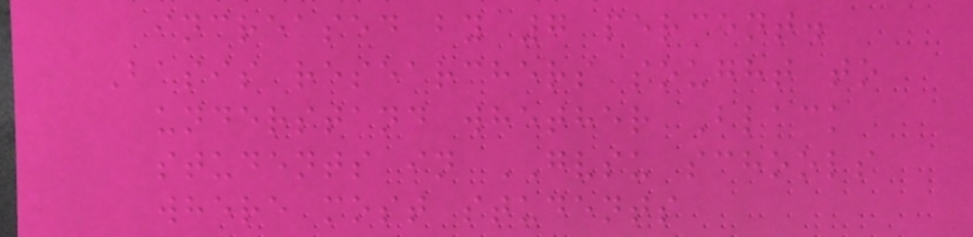increased by 7 percent.
Basis researchers sought to
understand whether Black
students in GVSU schools
where most students
